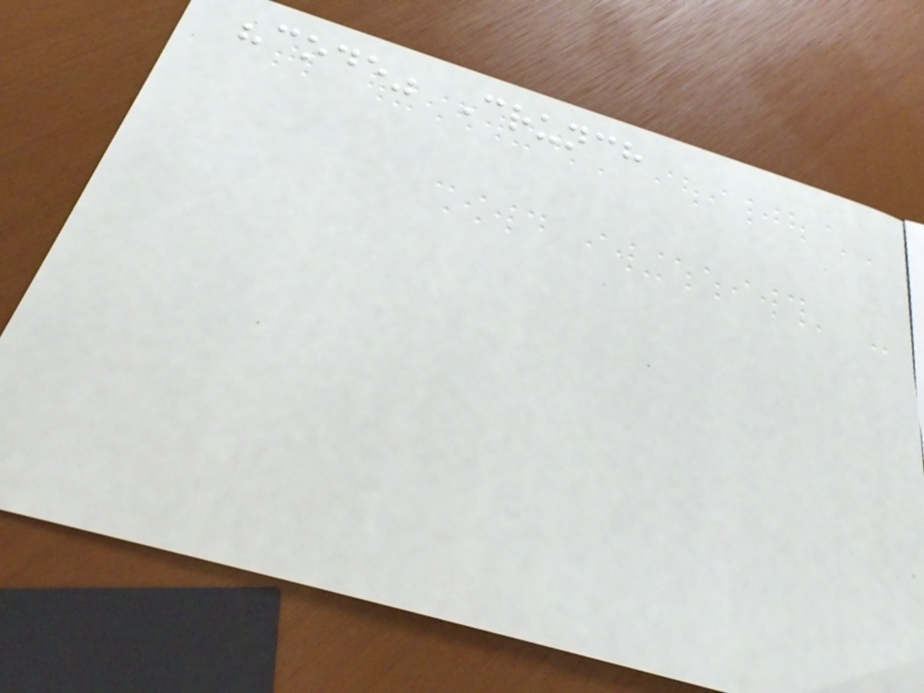"code" Crunch
